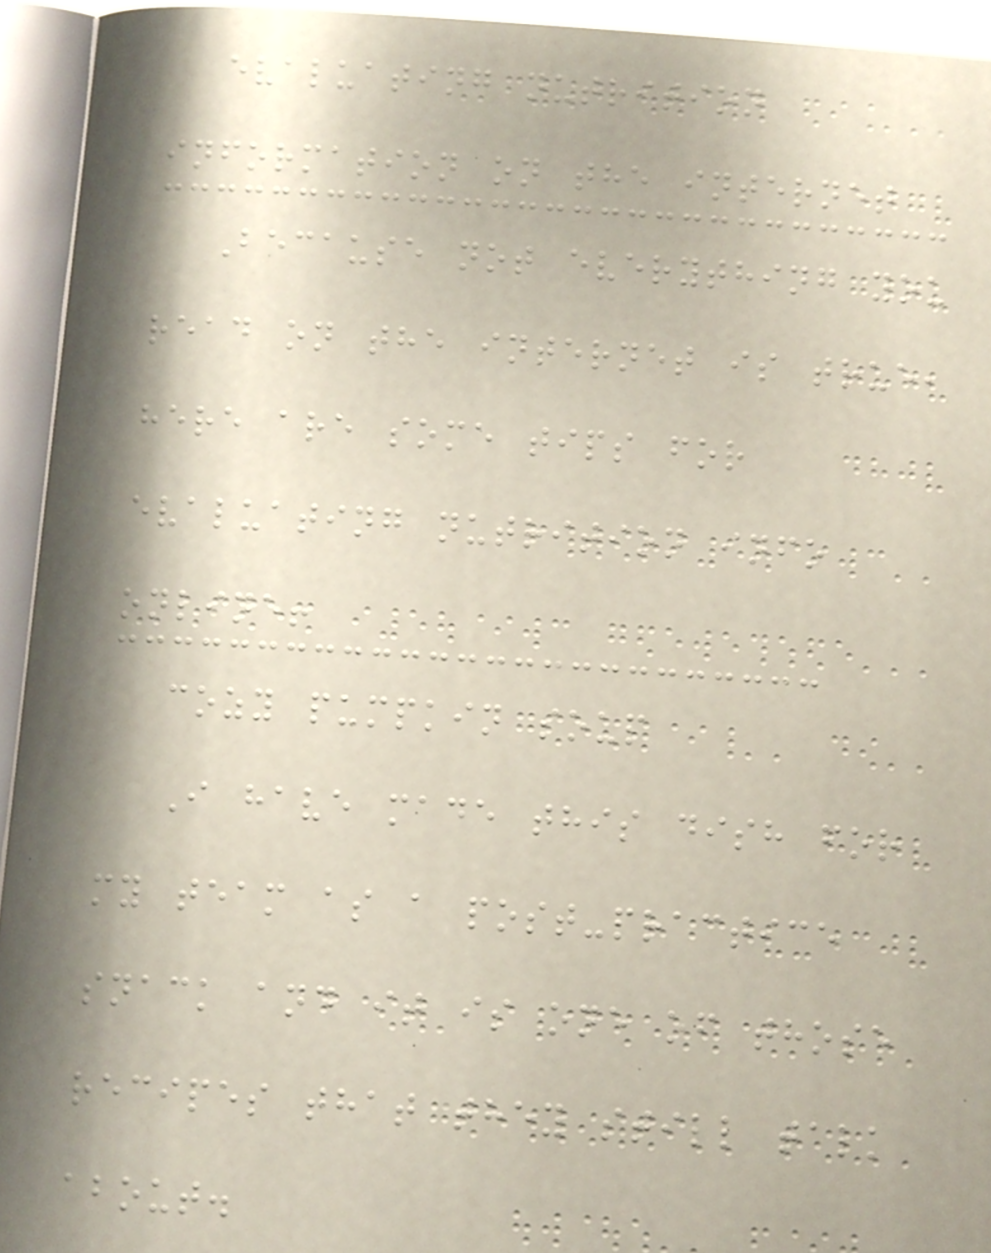evaluating nutrition
information on the internet
Because not everything you
read on the internet is true,
here are some tips for
evaluating nutrition info
online!
cozy pumpkin soup
I have made this dish for
my team as a post-practice
snack and it is one of those
recipes that they still talk
about.
